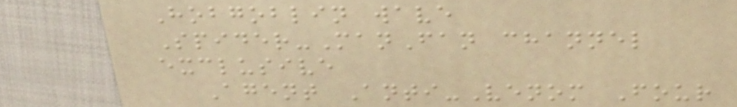Hobgoblin wave
Spider-ManFan channel
exclusive
Agent Anti-Venom Four
